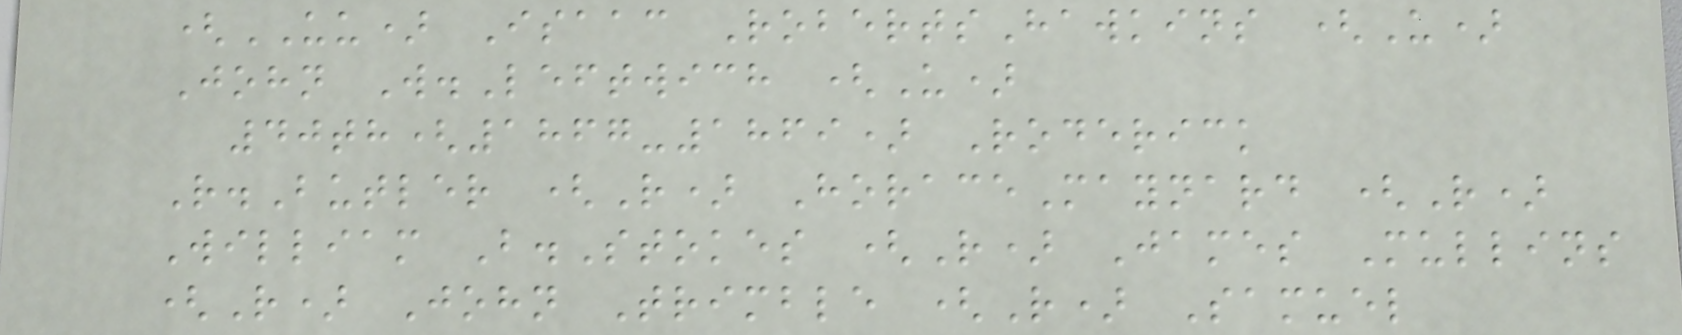(UU) Isaac RobertsHawkins (U)
John W.Leftwich (U)
40th(1867-1869) Roderick
R.Butler (R) HoraceMaynard (R)
William B.Stokes (R) James Mullins
(R) John Trimble (R) Samuel
